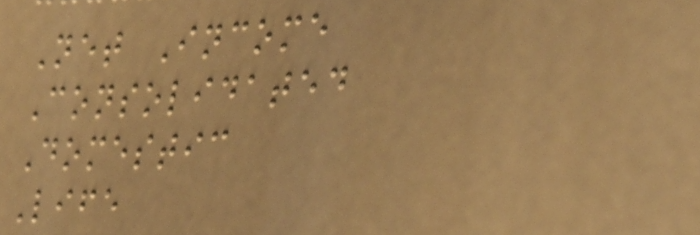Net Income
Consolidated
Domestic
Life
